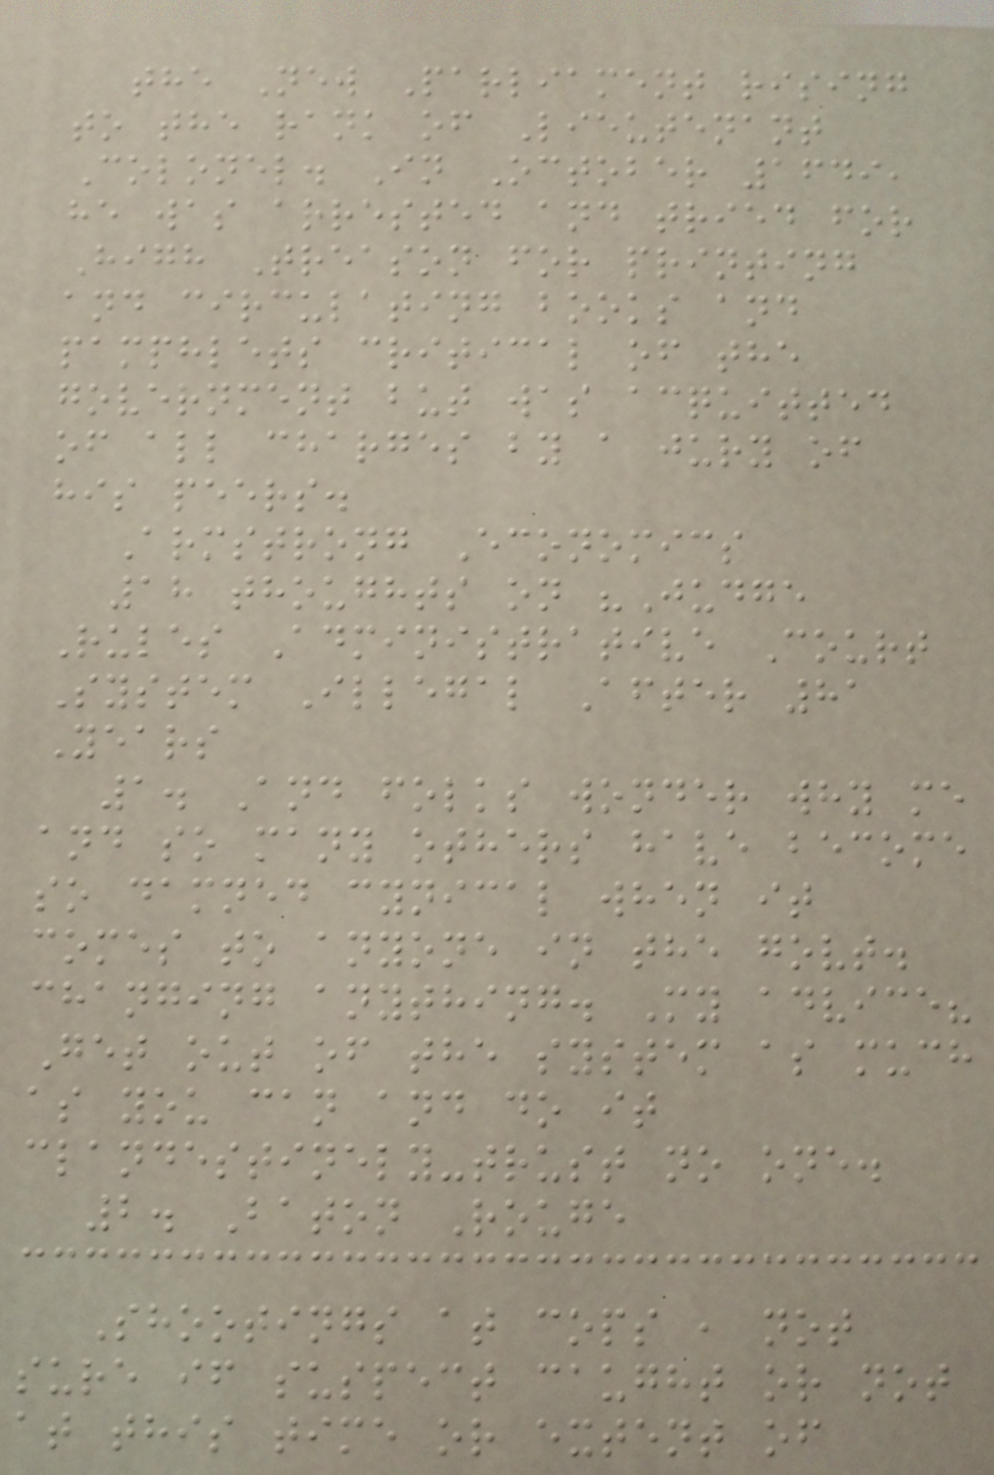the New Parliament rising
to the rank of Lieutenant
Colonel. In October 1649,
he was arrested and tried for
High Treason for printing
and circulating books and
pamphlets critical of the
government but was acquitted
of all charges by a jury of
his peers.
Armstrong Economics
18 thoughts on "Judge
Rules Administrative Court
System Illegal After 81
Years
1. And folks wonder why me
and so many others have become
so damned cynical when it
comes to anyone in the govt.
changing anything. My advice?
Get out of the system as much
as you can and do it
clandestinely-trust no one.
2. Baton Rouge
Shootings at cops , not
sure if suspect caught or not
at this time or extent of
